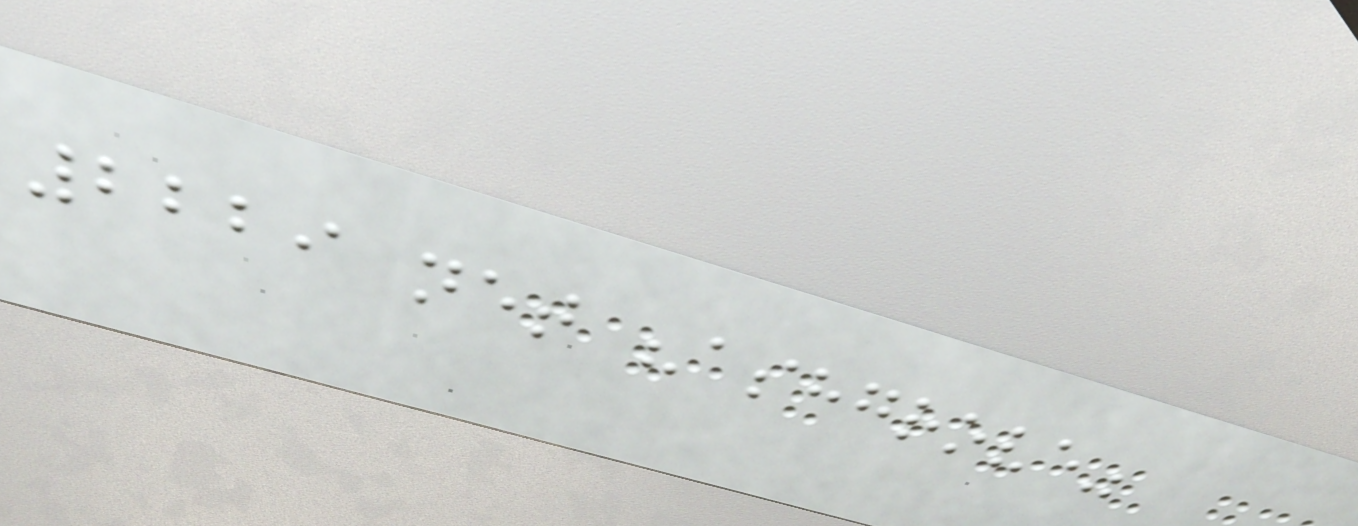2229 net "ashgrove"
